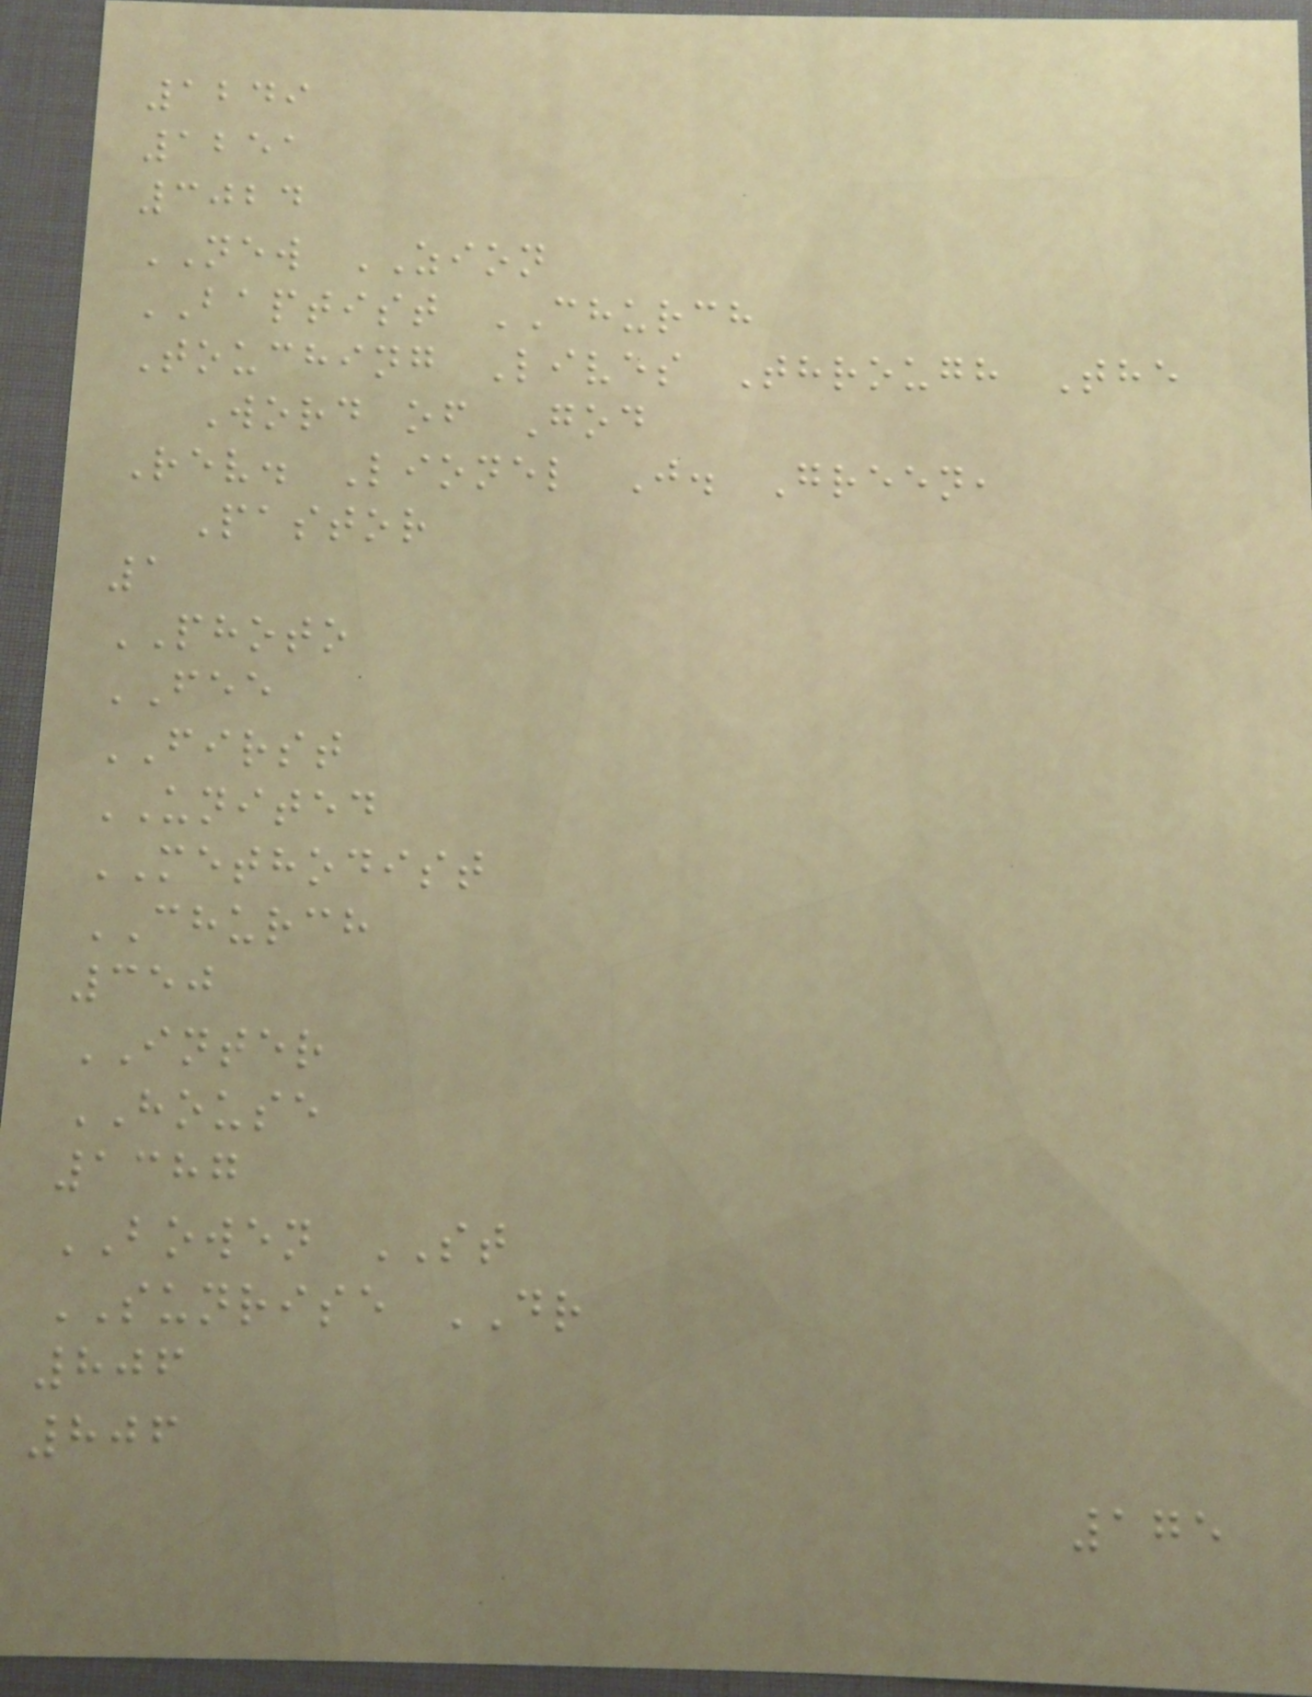1249
1251
3024
NEW ZION
BAPTIST CHURCH
Touching Lives Through The
Word of God
Rev. Lionel J. Green,
Pastor
1
PHOTO
FEE
FIRST
UNITED
METHODIST
CHURCH
350
INTER
HOUSE
1387
BOWEN ST
SUNRISE DR
806
806
175
